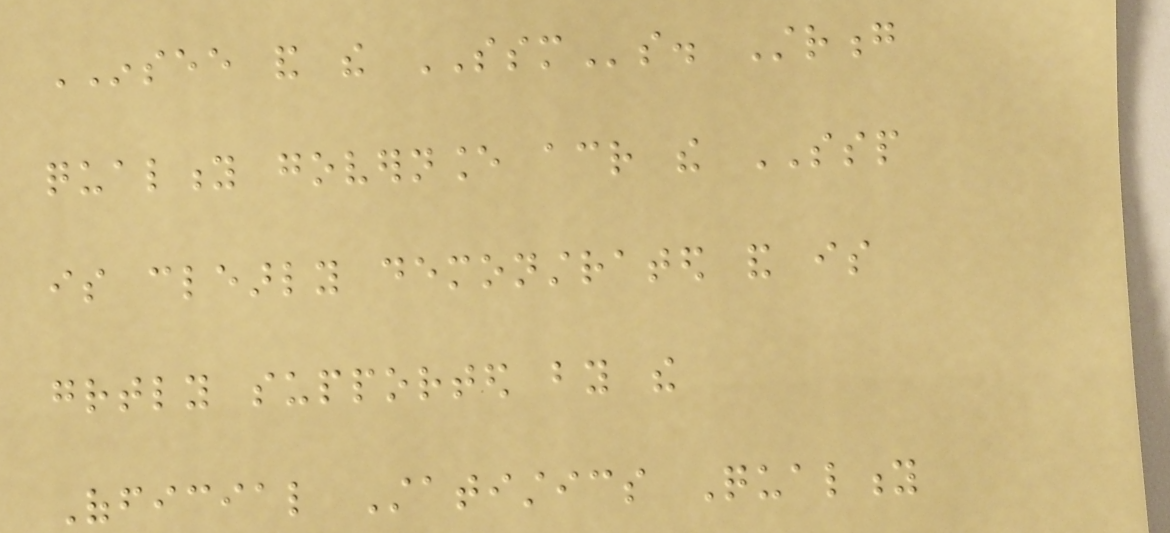INSEE and the SSMs. Strong
quality governance across the SSP
is clearly demonstrated and is
greatly supported by the
Official Statistics Quality
